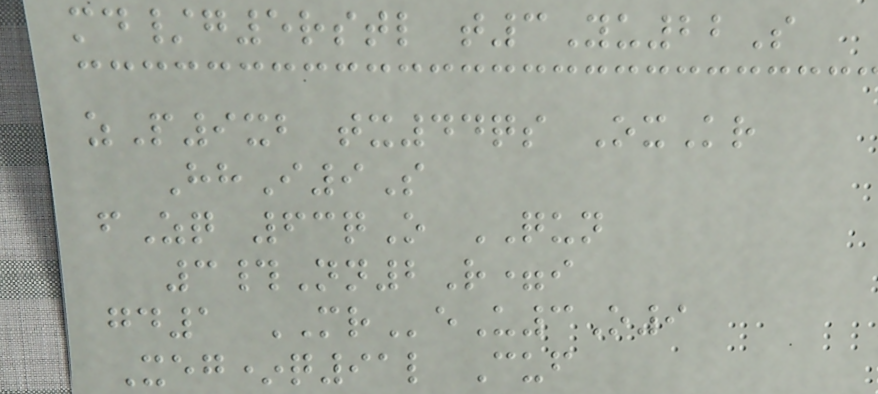md/g5rstl t3Yu22S
zP9xb tx44qs OxKr
HhI9S
fZq 63qO QUN
3#Nn2R=i
gd1 MReU3O9
Xeg*q91l Cuf
